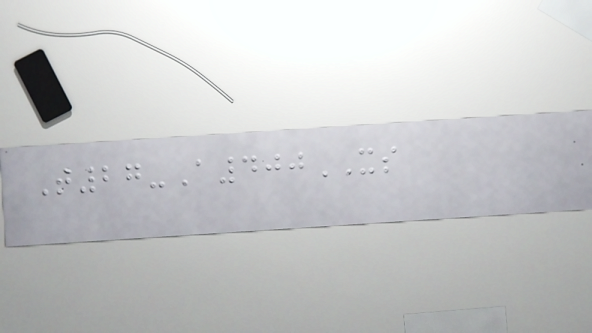T27-A400XS
